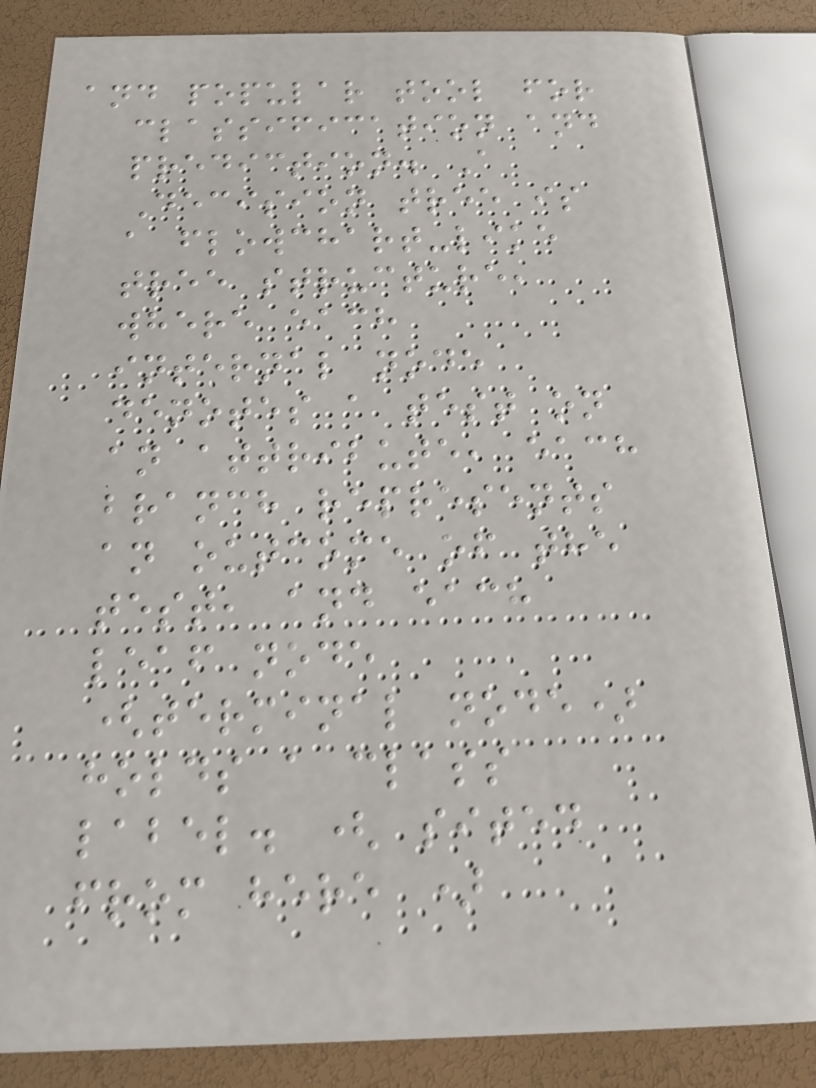and popular tool for
classification and
prediction. A
Decision tree is
a flowchart-like
tree structure,
where each
internal node
denotes a test on
an attribute, each
branch represents
an outcome of the
test, and each
leaf node
(terminal node)
holds a class
label. ( sited
from here )
